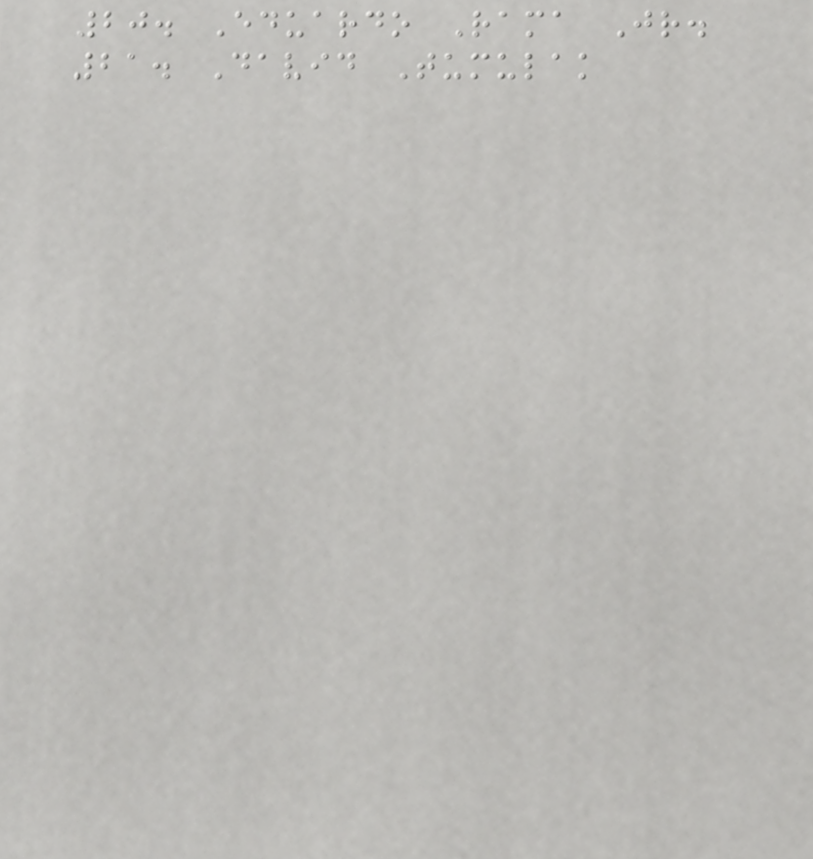20. Eduardo Rama Jr.
21. David Tumulak
